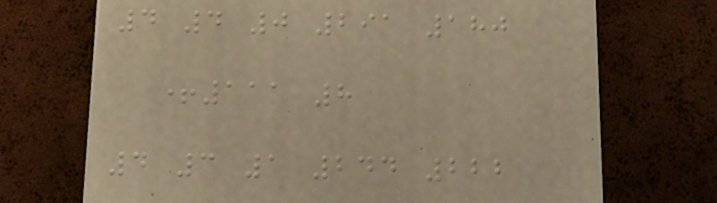4 4 0 291 180
+111 8
4 3 1 244 222
